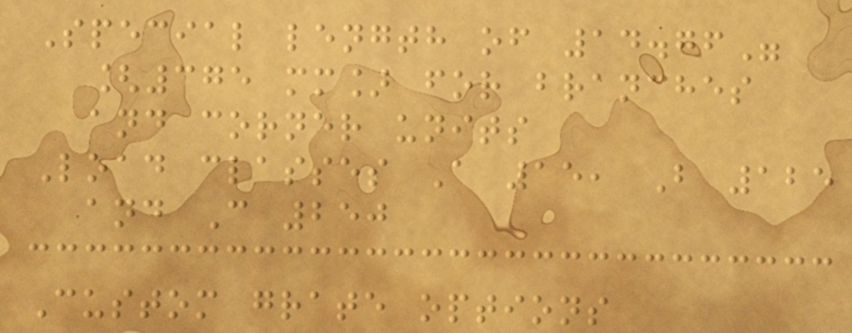Special length of 14.76"
[375 mm] for branches
and corner units
Load classes A 15, B 125
and C 250
Custom grate options
